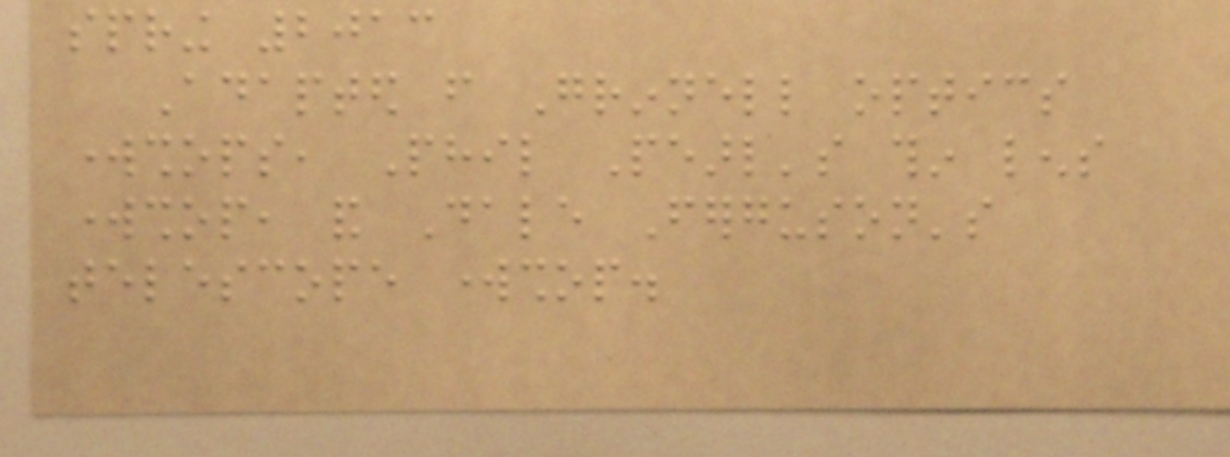spring 2013
Adapted from Grinnell optics
workshops, Phil Pearl's thin lens
workshop, and Dale Ferguson's
telescope workshop.
